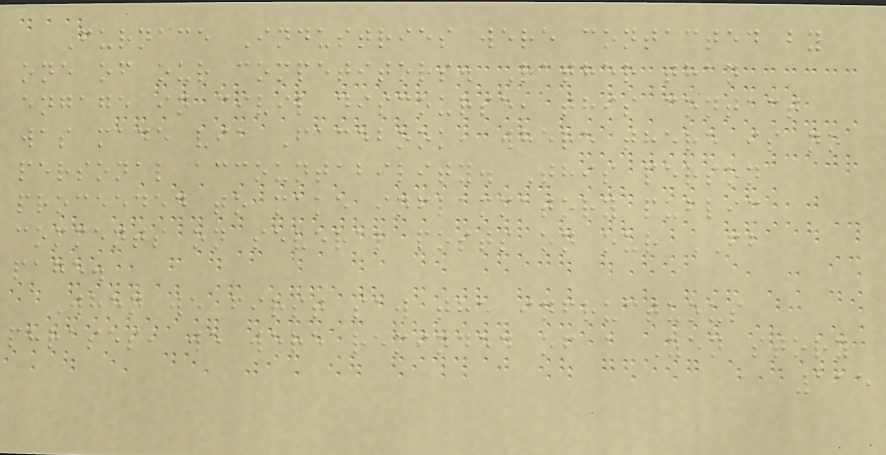Furnace Industries were contacted by
one of our competitors. Rather than
engage in civil discourse, this contact
was made via Facebook, where there is no
personal accountability. This person
proceeded to make inflammatory public
comments on several posts on our FB
page.
When we first saw the infructuous
phrases, we were reminded of a Zen story
115
